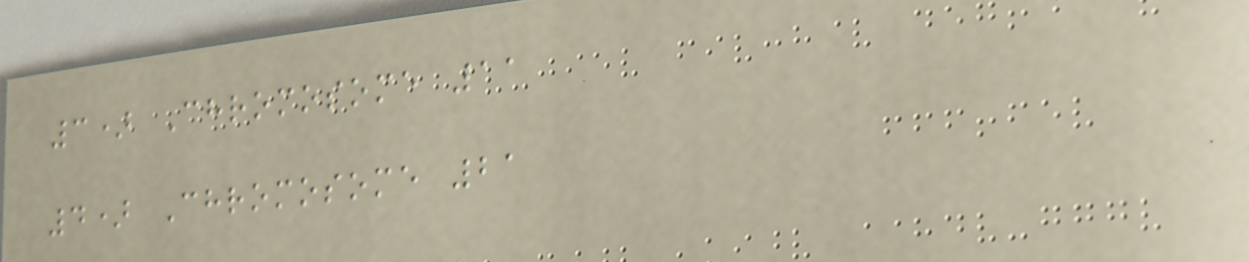3) Chromosome 11
4) Chromosome 21
